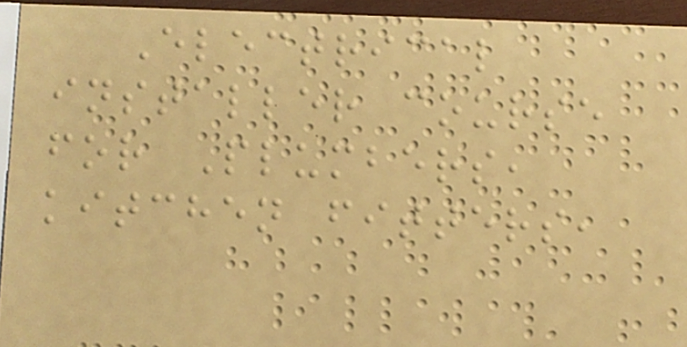Electrical
installer course
for Plumbers,
kitchen fitters,
